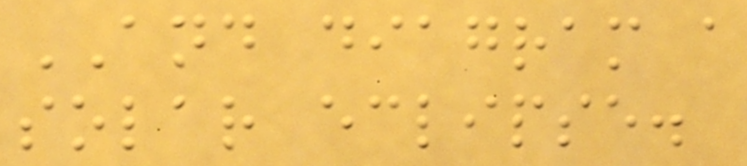AND diagram a
solar eclipse.
